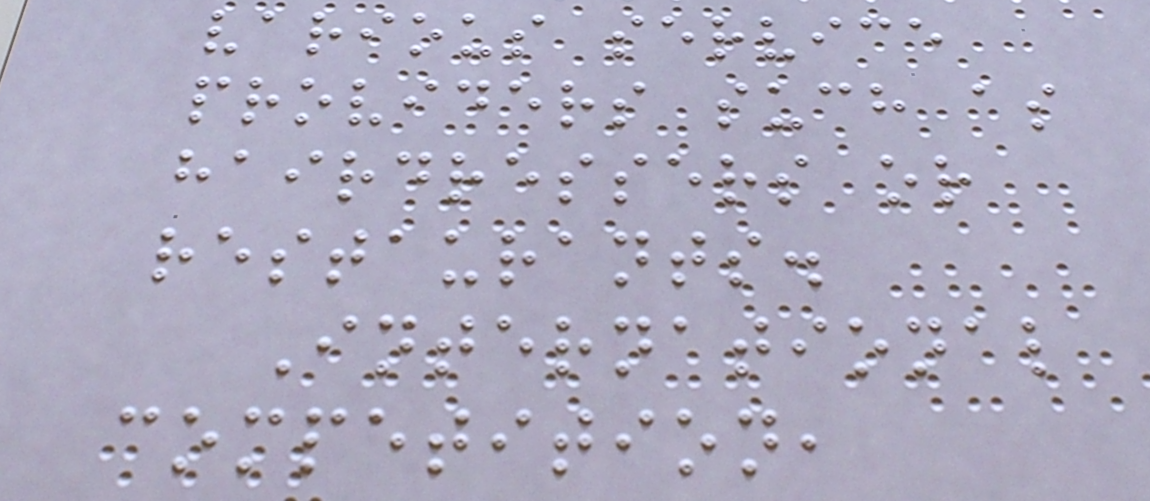various service
providers such as
hairdressers or
restaurants.
International
competition,
